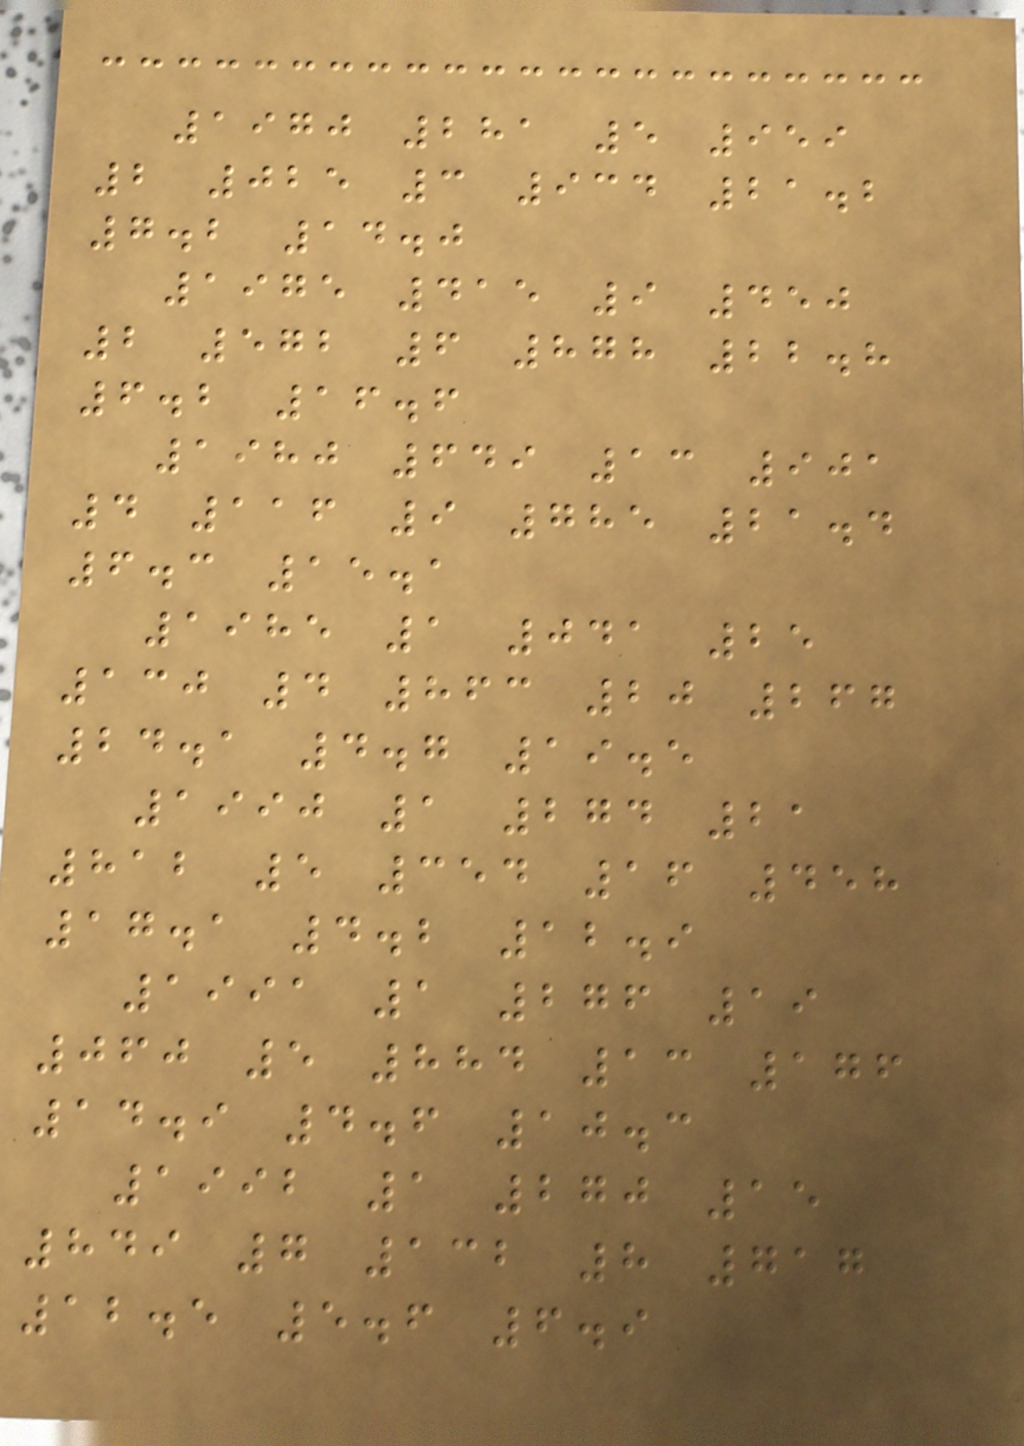1970 281 5 959
2 025 3 934 21.2
7.2 14.0
1975 415 9 450
2 572 6 878 22.8
6.2 16.6
1980 649 13 901
4 116 9 785 21.4
6.3 15.1
1985 1 041 25
130 4 863 20 267
24.1 4.7 19.5
1990 1 274 21
812 5 354 16 458
17.1 4.2 12.9
1991 1 276 19
060 5 884 13 176
14.9 4.6 10.3
1992 1 270 15
849 7 132 8 717
12.5 5.6 6.9
